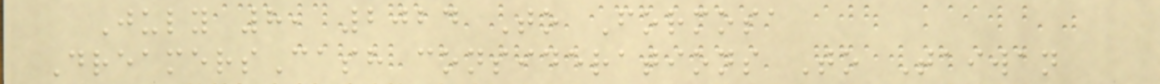July 8, 2024 To Formosa
DreamersCash considerations To Taiwan
